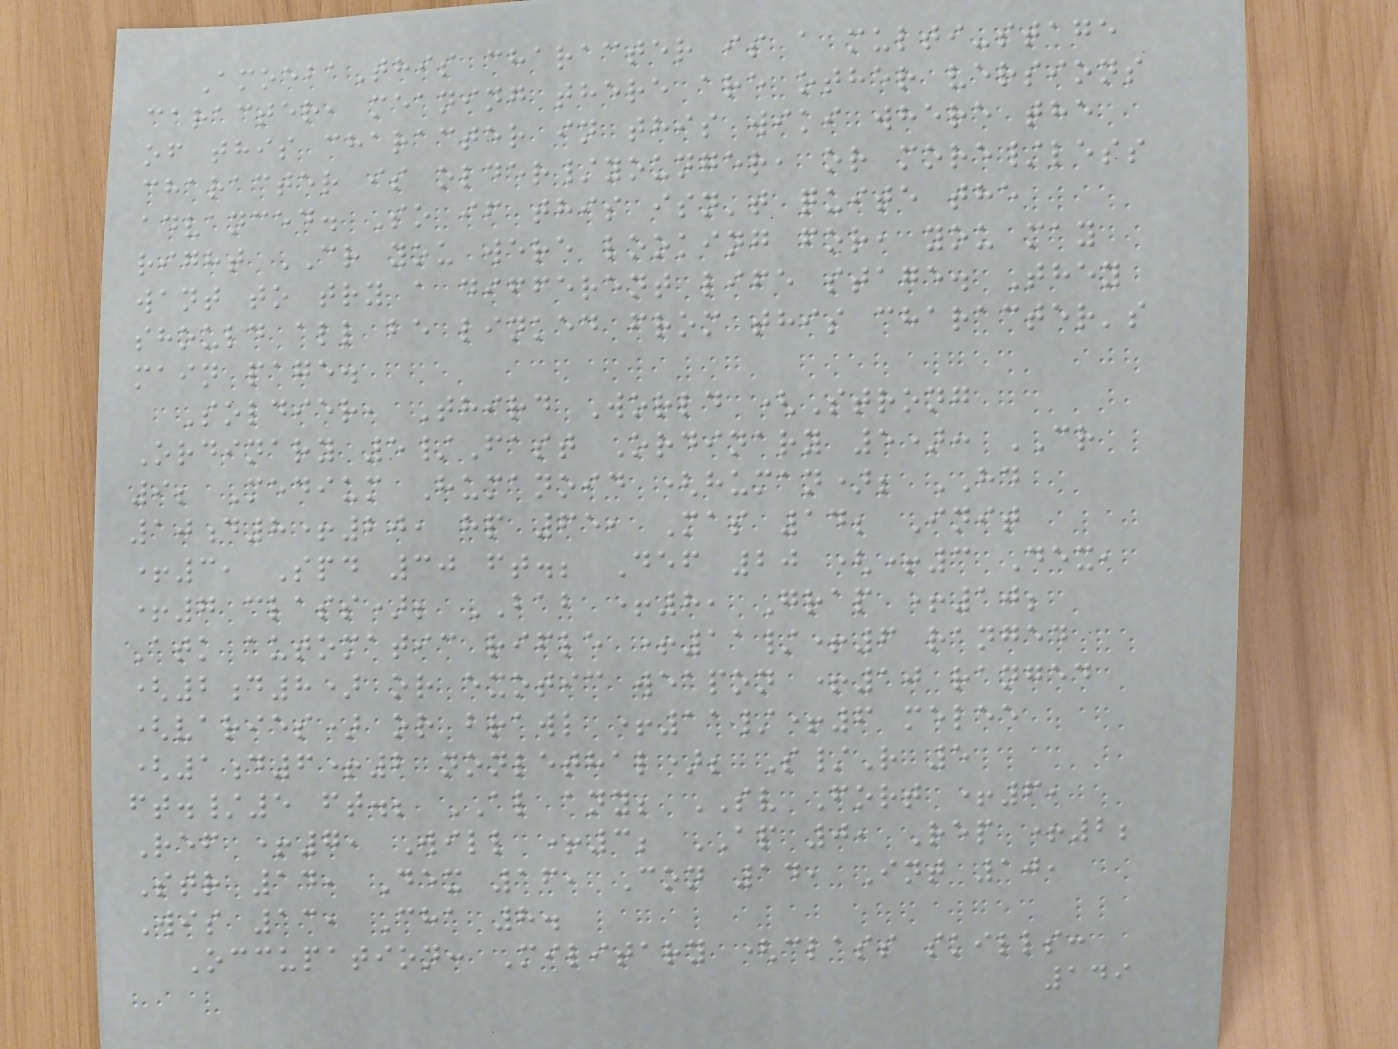AmoebaThis character is a multi-stage
caracter, meaning there are other versions
of this character in this wiki where the
character is older/younger, or more/less
advanced. So if this isn't quite the
right CR you were looking for, you may
want to try a different life stage. They
should all be linked from this character's
main page.
Soldier, Third World (Strong
Ordinary 5/Fast Ordinary 5): CR
9; Medium Humanoid (human); HD
10d8+20, hp 65, Mas 14; Init
+3, Spd 30 ft.; Def 20 (+3 Dex,
+7 class); BAB +8, Grap +10;
Atk automatic rifle +11/+6 ranged
(2d8) or exotic weapon +10 ranged
(varies) or brawl +11/+6 melee
(1d6+2 nonlethal); S/R 5
ft./5 ft.; AL any; SV Fort +6,
Ref +7, Will +3; AP 0, Rep +2;
Str 14, Dex 16, Con 14, Int 10,
Wis 13, Cha 8.
Occupation: Military (class skills:
149
